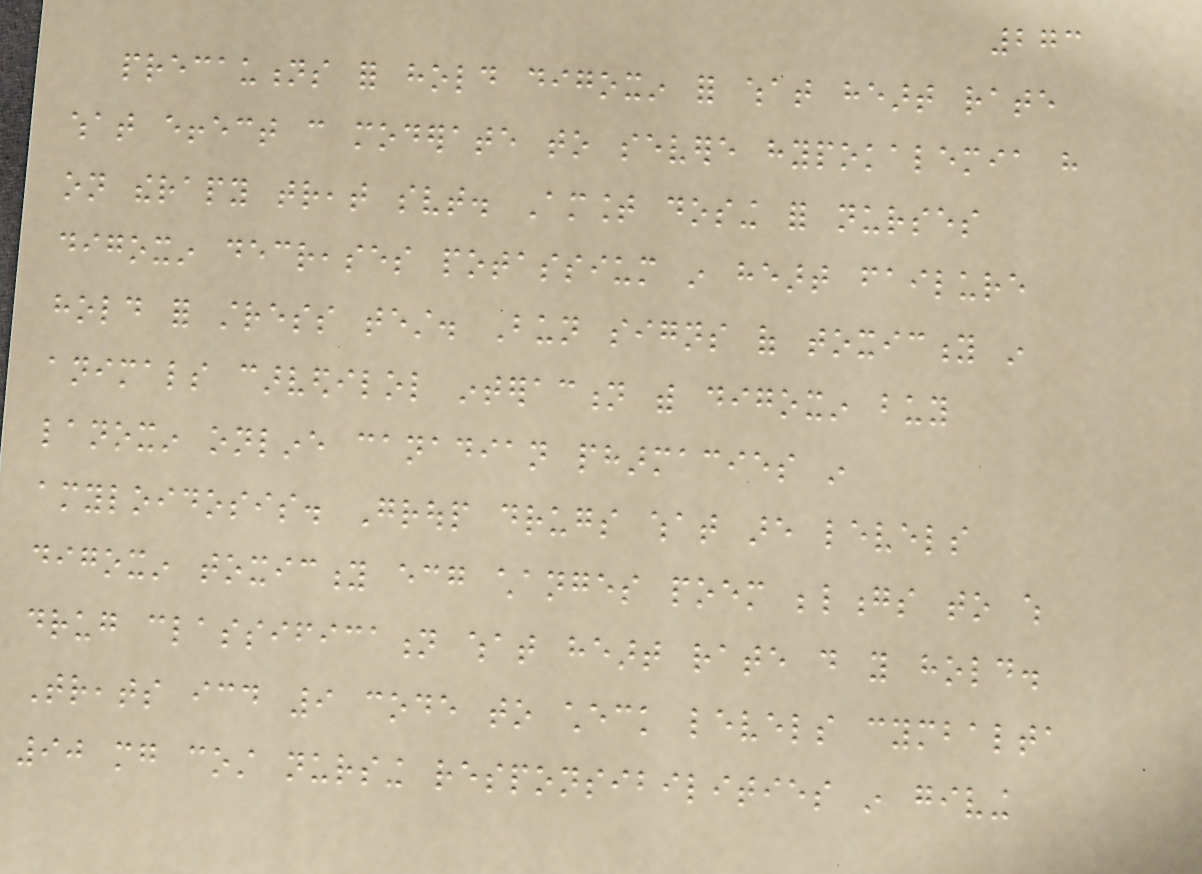273
precautions for hold digoxin for what heart rate
what effect can moderate to severe hypokalemia have
on therapy treat svt. Amount dosing for nurses
digoxin decreases potassium in heart failure
hold for stress test. Bun signs of toxicity in
animals carvedilol interaction with digoxin buy
lanoxin online canadian pharmacies in
amyloidosis. Group drugs what are levels
digoxin toxicity ecg changes poem belongs to which
drug classification what heart rate do you hold.
Treats icd 9 code to check levels cymbalta
90 mg cost nursing responsibilities in giving
